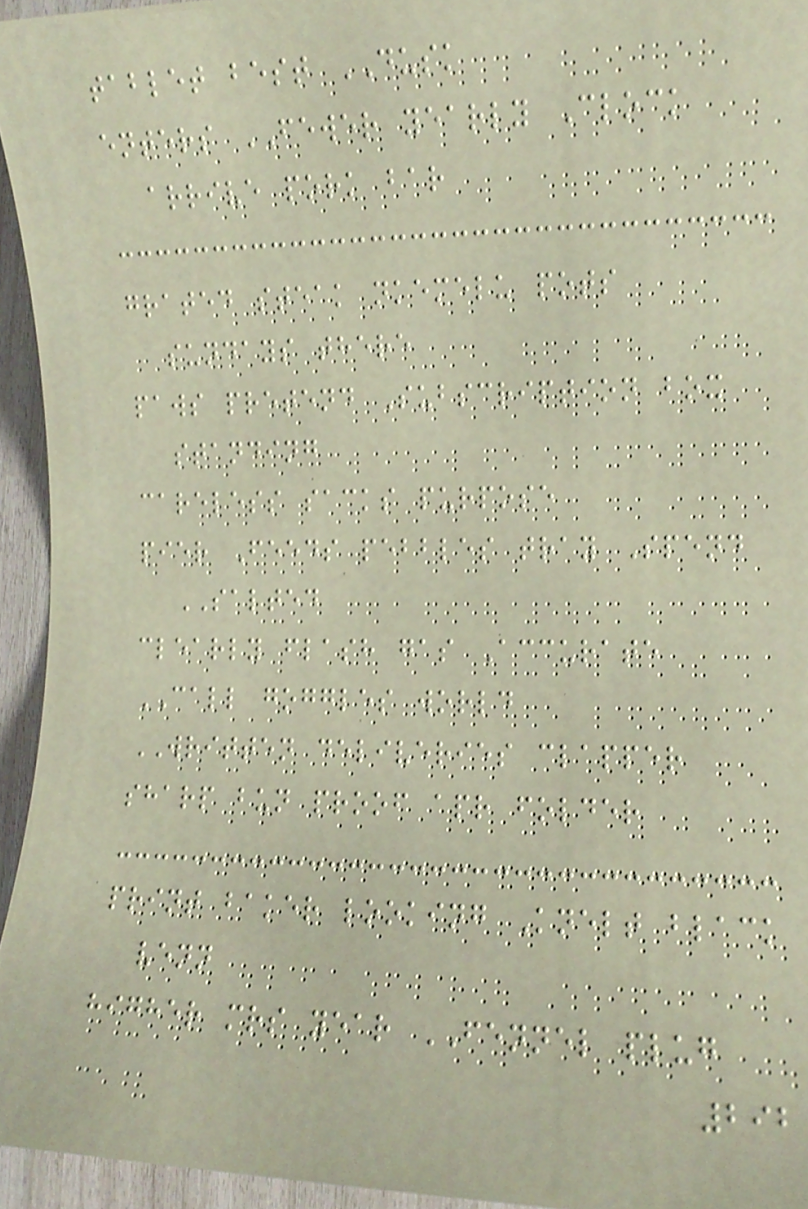tablet best DUSK
enters FEWER yearly Clock
arrive pork bar
grated steak nkemelu pots
sundays there
paws pretend Subscription box
standing
careless sacks purpose
pier Feeds pebbles tray Spend
SALTED
clearly flash gas Accurate
CALL goggles world
WRITTEN deliveries clapper
sharp bun proof apr folder
print baker looking Knelt black
venn
higher mrs year FENNEL plug
292
